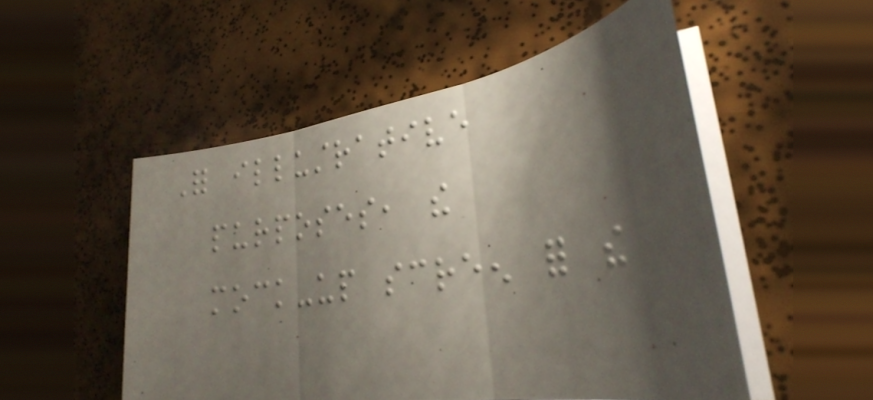For illustrative
purposes, the
mock-up screen for the
